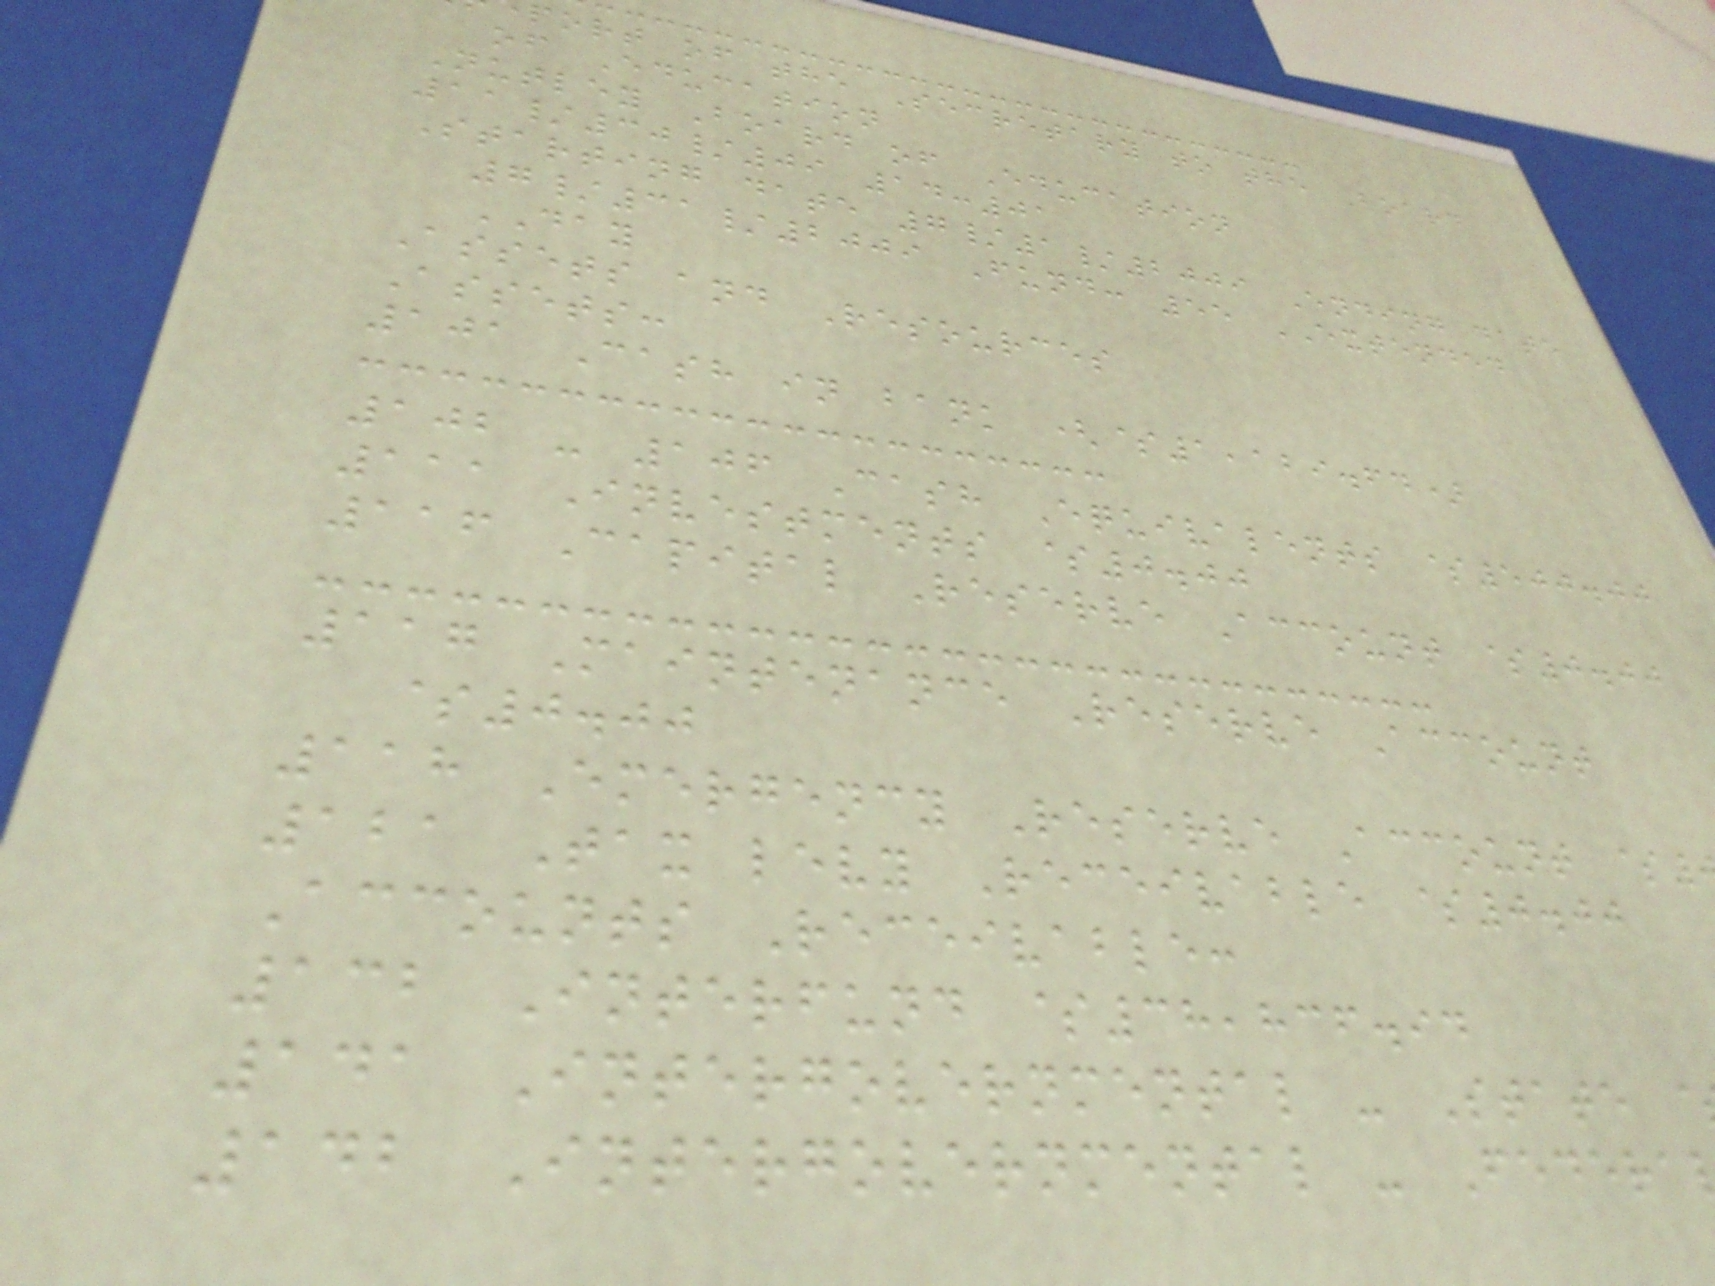port of the Secretary to the Board
of Education
Nutley Board of Education
11/30/09 14:01
Starting date 7/1/2009 Ending date
7/31/2009 Fund: 55 EXTENDED
DAY
Assets and Resources
Assets:
101 Cash in bank ($1,129.64)
102 - 106 Cash Equivalents $500.00
111 Investments $0.00
116 Capital Reserve Account $0.00
117 Maintenance Reserve Account
$0.00
118 Emergency Reserve Account $
121 Tax levy Receivable $0.00
Accounts Receivable:
132 Interfund $38,836.94
141 Intergovernmental - State
142 Intergovernmental - Federa
